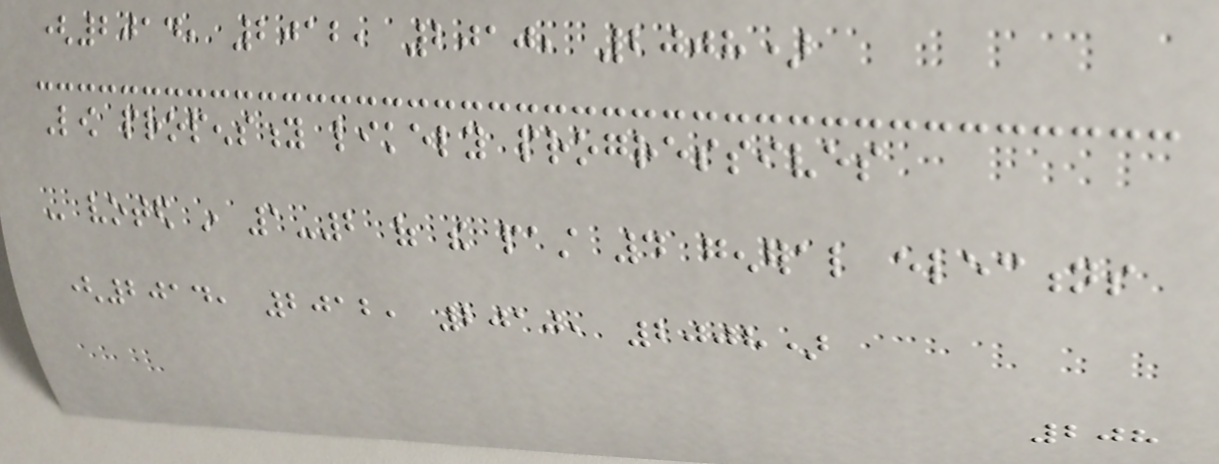(2014, 2012, 2010, 2008)
Low propensity likely progressives
- voted in 1-2 of the past 4 general elections
(2014, 2012, 2010, 2008)
208
